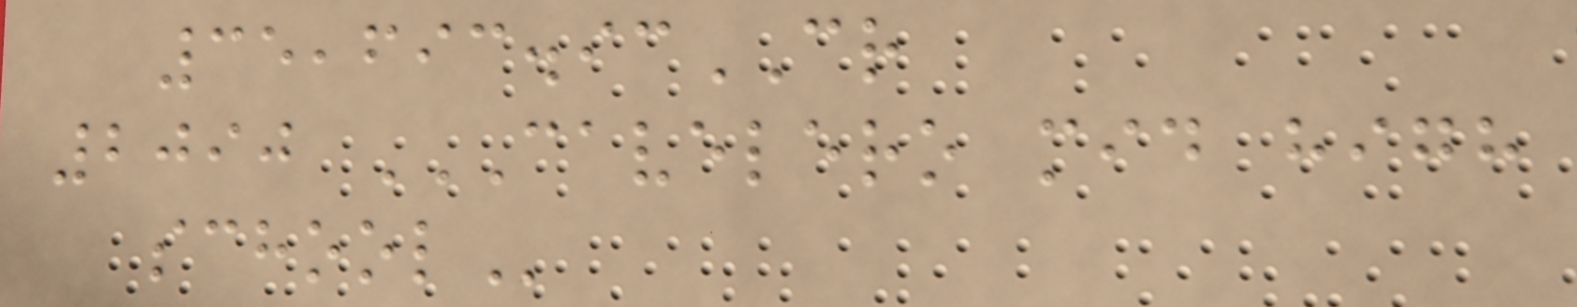35,693.93CR
2090 CAVELERO MID HIGH
SCHOOL
